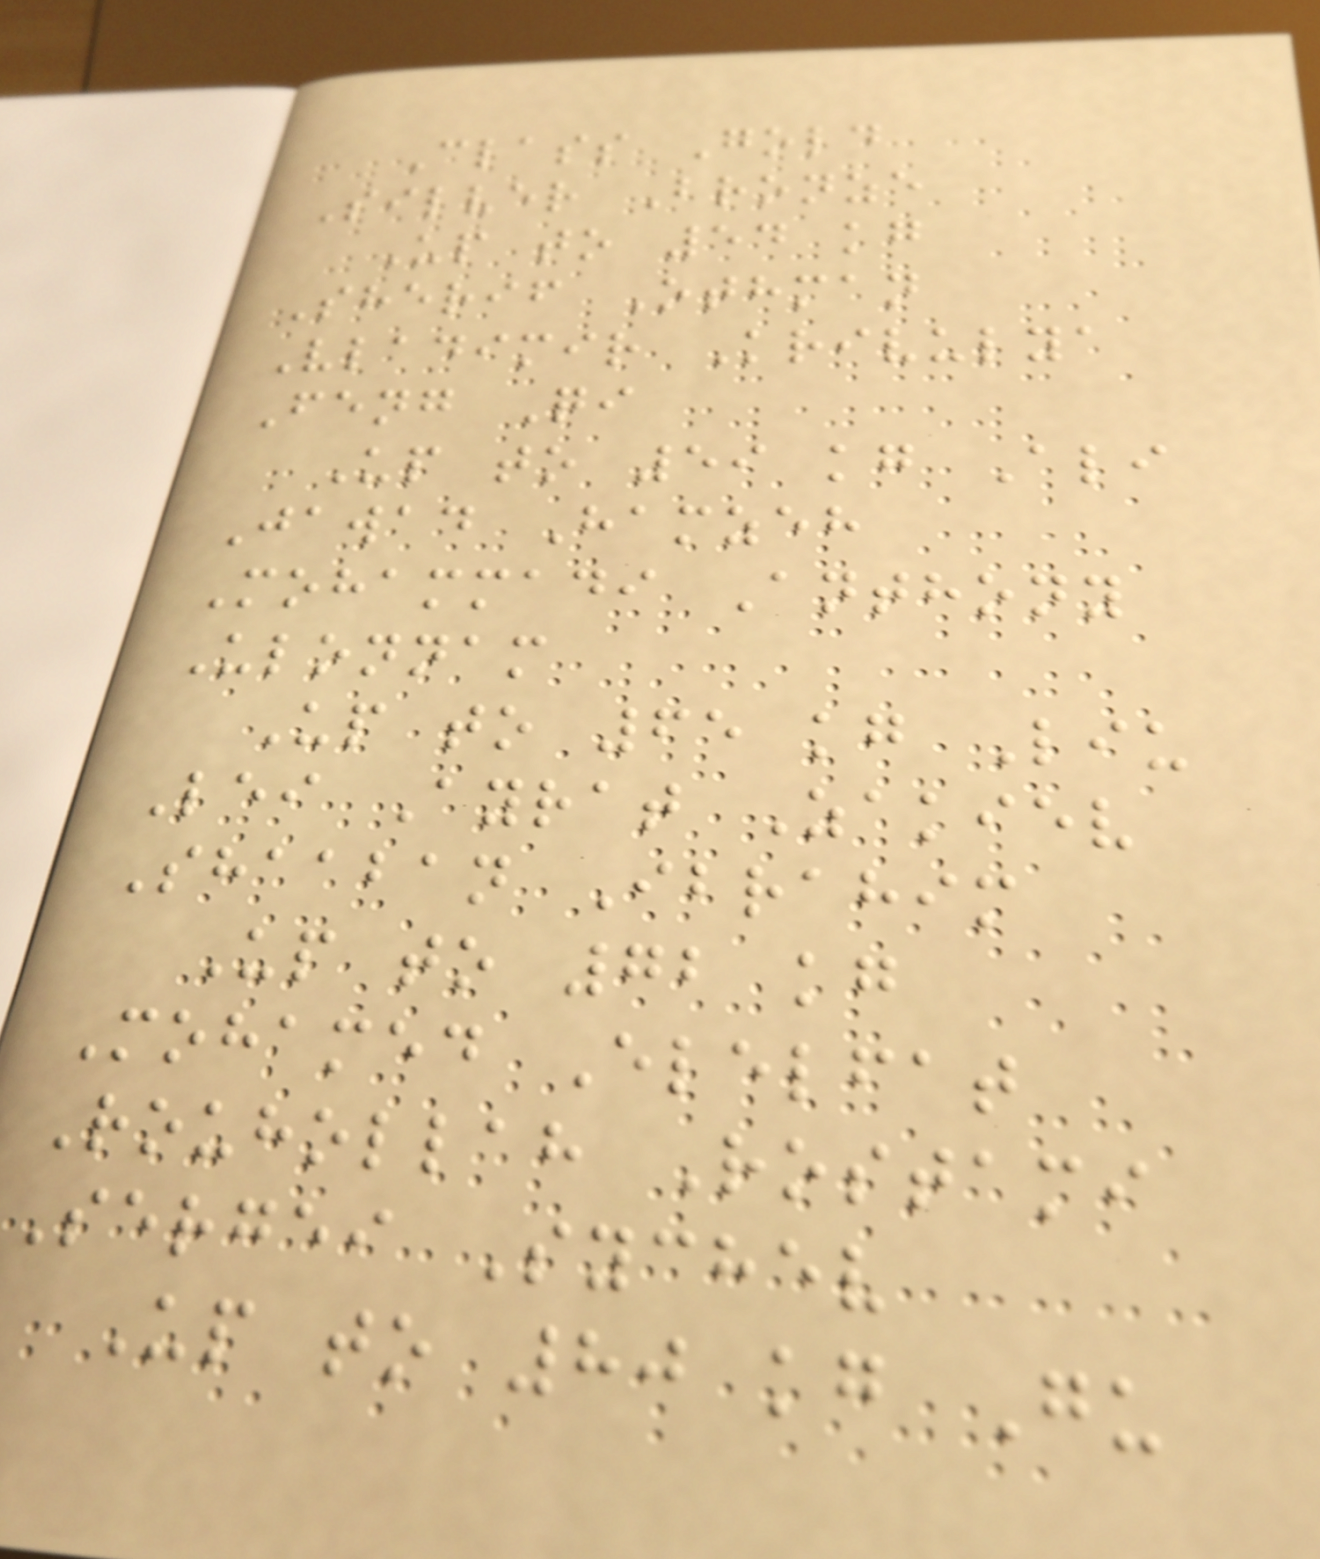Class Gold
Silver Bronze
Up to 54 kg
Sherif Othman
Vladimir Krivulya
Feng Qi
Up to 59 kg Ali
Jawad Hamzeh
Mohammadi Anthony
Ulonnam
Up to 65 kg Liu
Lei Ayrat Zakiev
Shaaban Ibrahim
Up to 72 kg
Mohamed Elelfat
Rouhollah Rostami
Sergei Sychev
Up to 80 kg Gu
